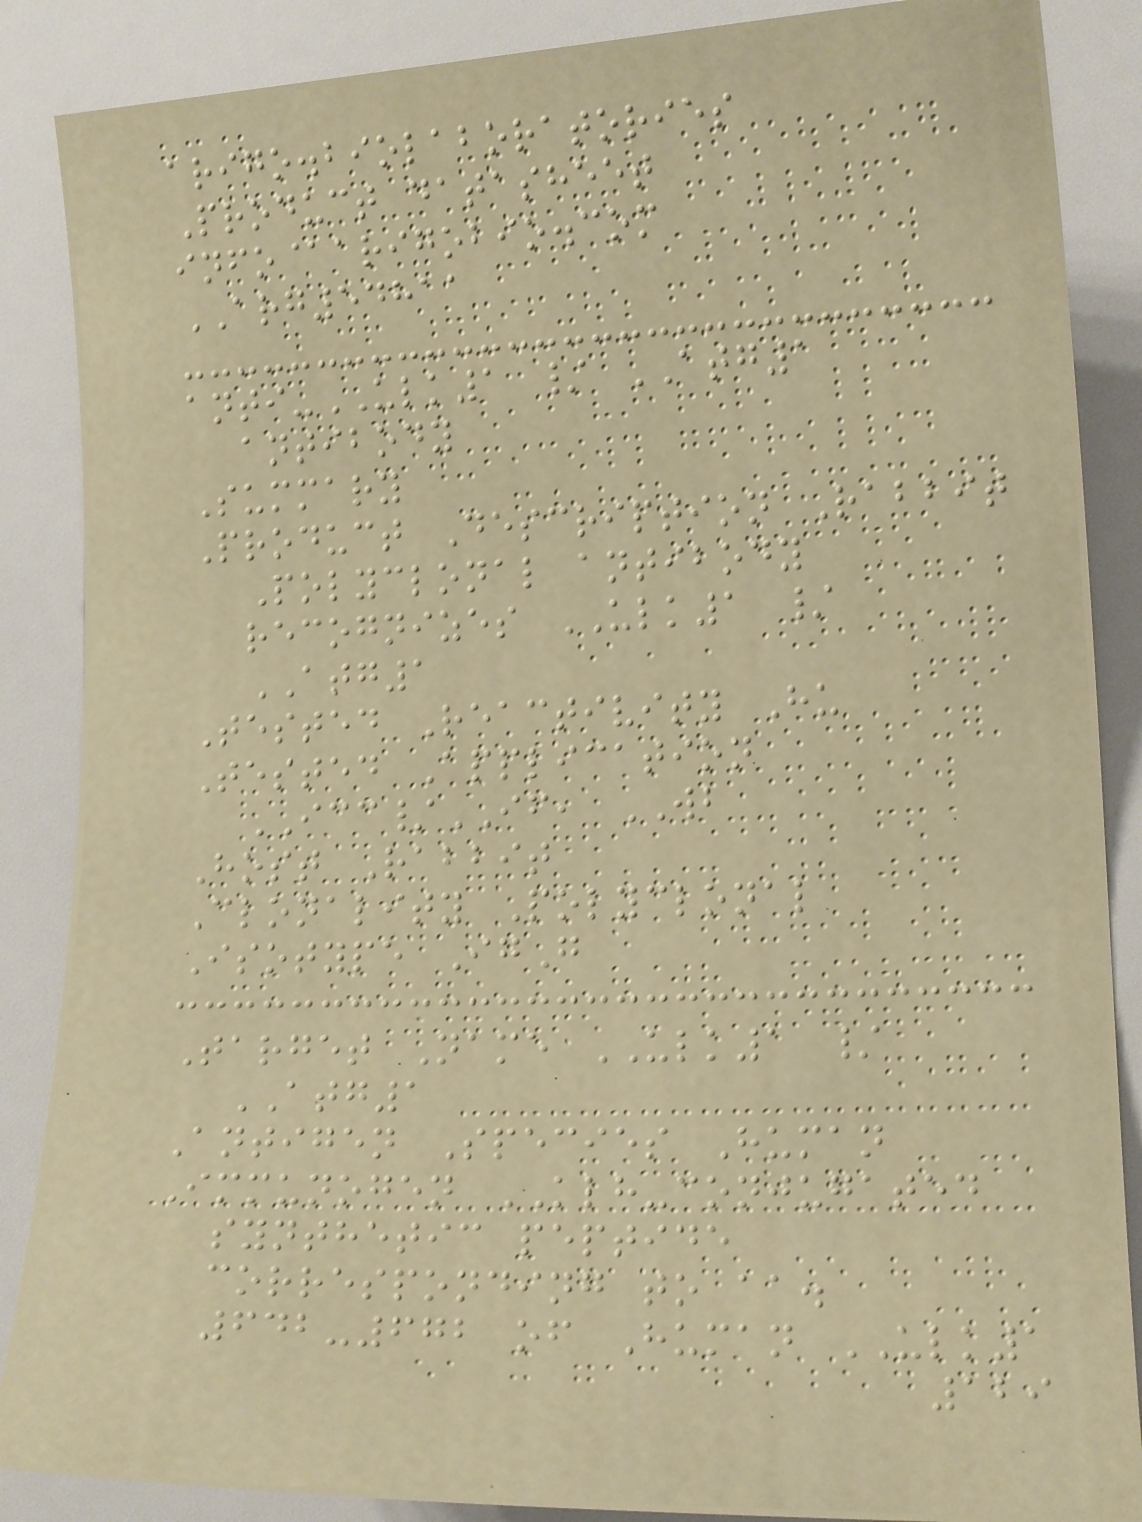arigo.biolaboratories
Product datasheet
info@arigobio.com
ARG54811
anti-ULK1 / ATG1
antibody
Summary
Product Description Rabbit
Polyclonal antibody
recognizes ULK1 /
ATG1
Tested Reactivity Hu
Tested Application
ICC/IF, WB
Host Rabbit
Clonality Polyclonal
Isotype IgG
Target Name ULK1 /
ATG1
Antigen Species Human
Immunogen KLH-conjugated
synthetic peptide
corresponding to aa.
642-672 of Human ULK1
129
